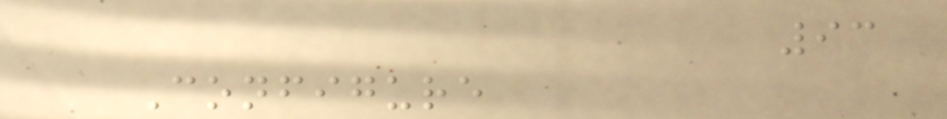93
Configure
